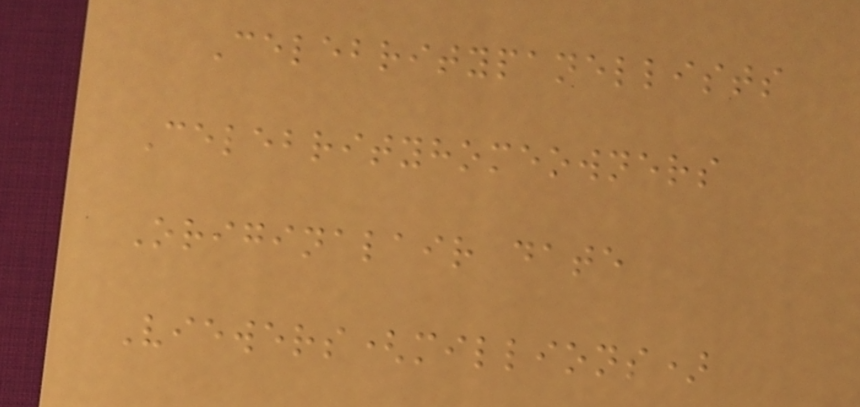Celebritypanellists
Celebrityhomeowners
Originalair date
Viewers(millions)
